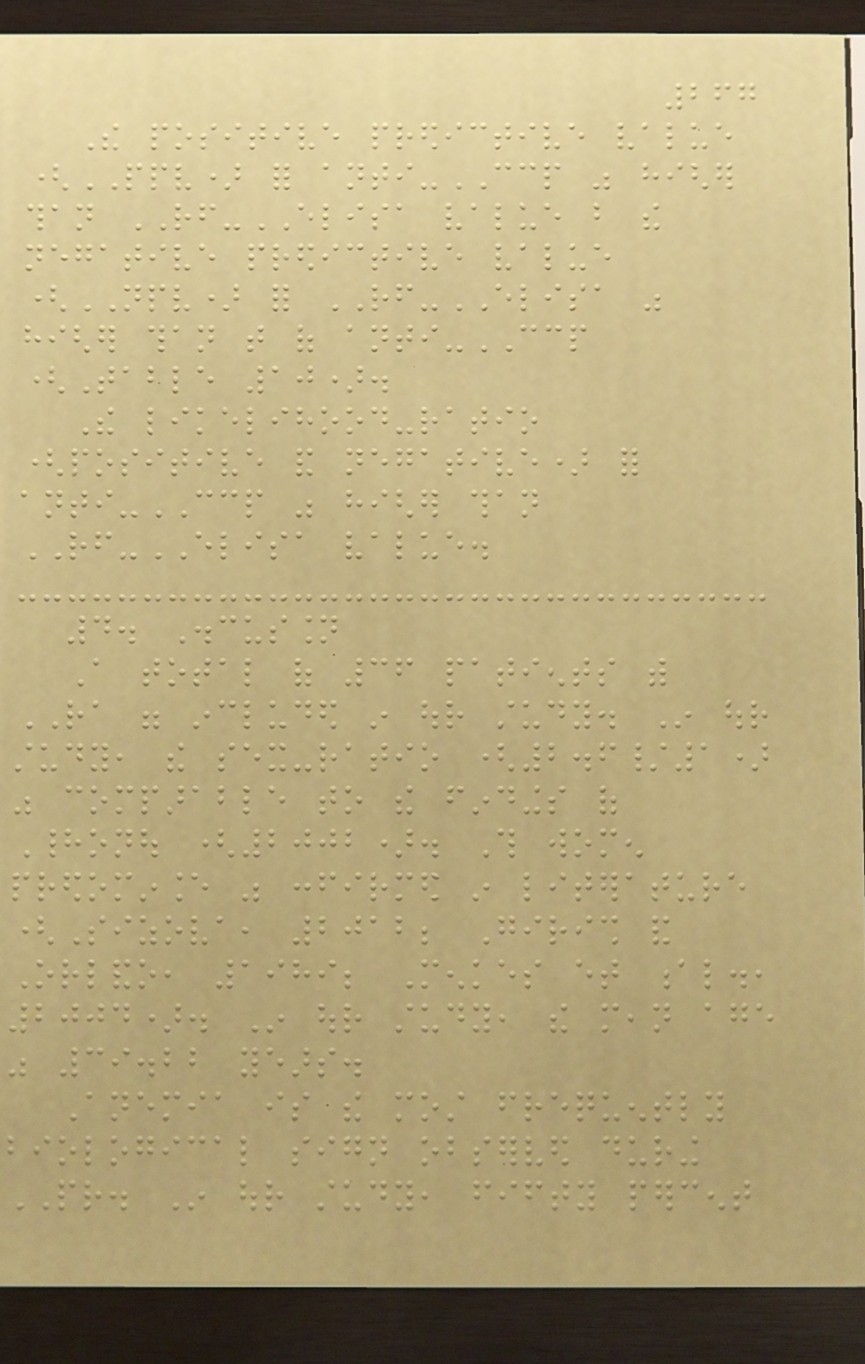267
The positive predictive value
(PPV) for anti-CCP was higher
than RF-ELISA value but the
negative predictive value
(NPV) for RF-ELISA was
higher than that of anti-CCP
(Table 10).
The likelihood-ratio
(positive and negative) for
anti-CCP was higher than
RF-ELISA value.
4. Discussion
A total of 36 patients with
RA were included in our study. In our
study, the sex-ratio (2.6/1)
was comparable to the findings of
Hadonou (2002). This women
predominance was confirmed in literature
(Sizova, 2012; Girish and
Orlando, 1989; Menkes et al.,
2004). In our study, the mean age
was 39.22 years.
Anemia is the most frequently
biological sign observed during
PR. In our study, fifty percent
